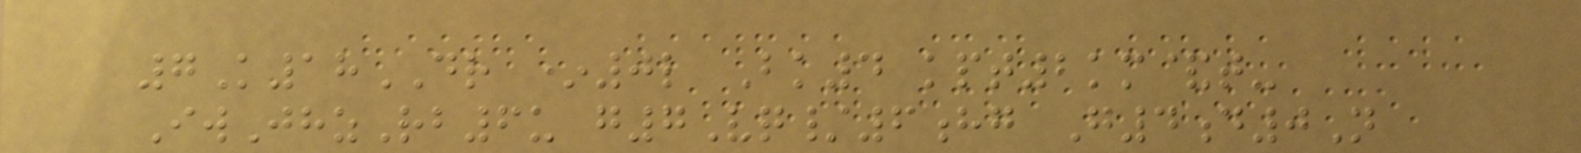7K18DR *0l Bk4 kpt2km&t-
IwJhzRb6u g7Vq/6hg G4d0N
